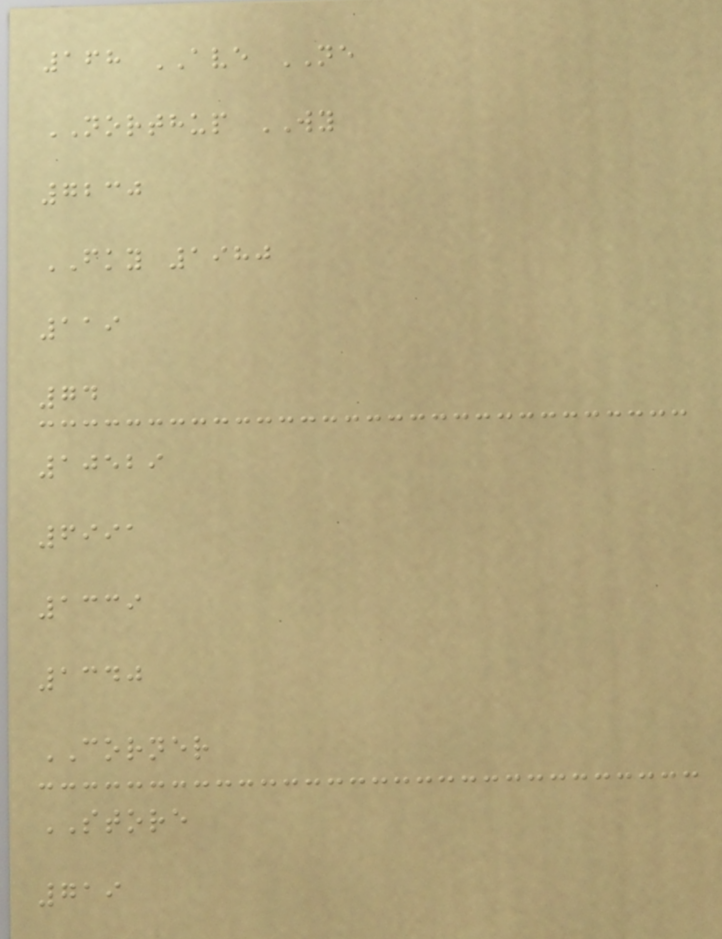168 AVE NE
NORTHUP WY
7230
FKY 1980
119
74
10529
6991
1339
1340
CORNER
STORE
719
